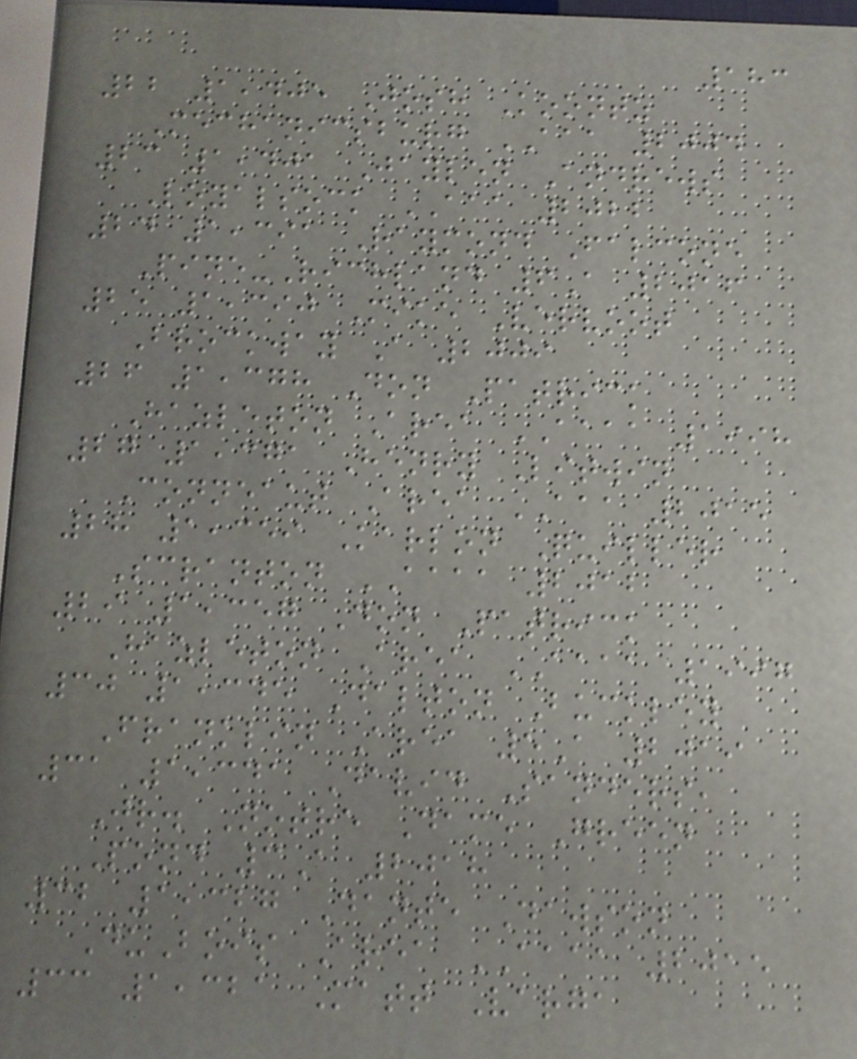183
22 1,405 Josh Koontz
Mechanicsburg AAA 2004
23 1,401 Jaylen Andrews
Loyalsock AAA 2022
24 1,391 Raymond Falcone
Pine-Richland 6A 2016
25 1,390 Mike Vervoot
Brockway A 2009
26 1,378 Don Patrick
Hazleton Area AAAA 1998
27 1,371 Henry Litwin
Conneaut Area AAA 2015
28 1,359 Karlon Quiller
Scranton AAAA 2012
29 1,357 Don Patrick
Hazleton Area AAAA 1997
30 1,345 Dalton Buckley
Franklin Area 5A 2019
31 1,341 David Sanders,
Jr. Notre Dame Green
Pond 3A 2018
32 1,327 Dante Dawson
DuBois Area AAAA 2015
33 1,321 Matt Varga
